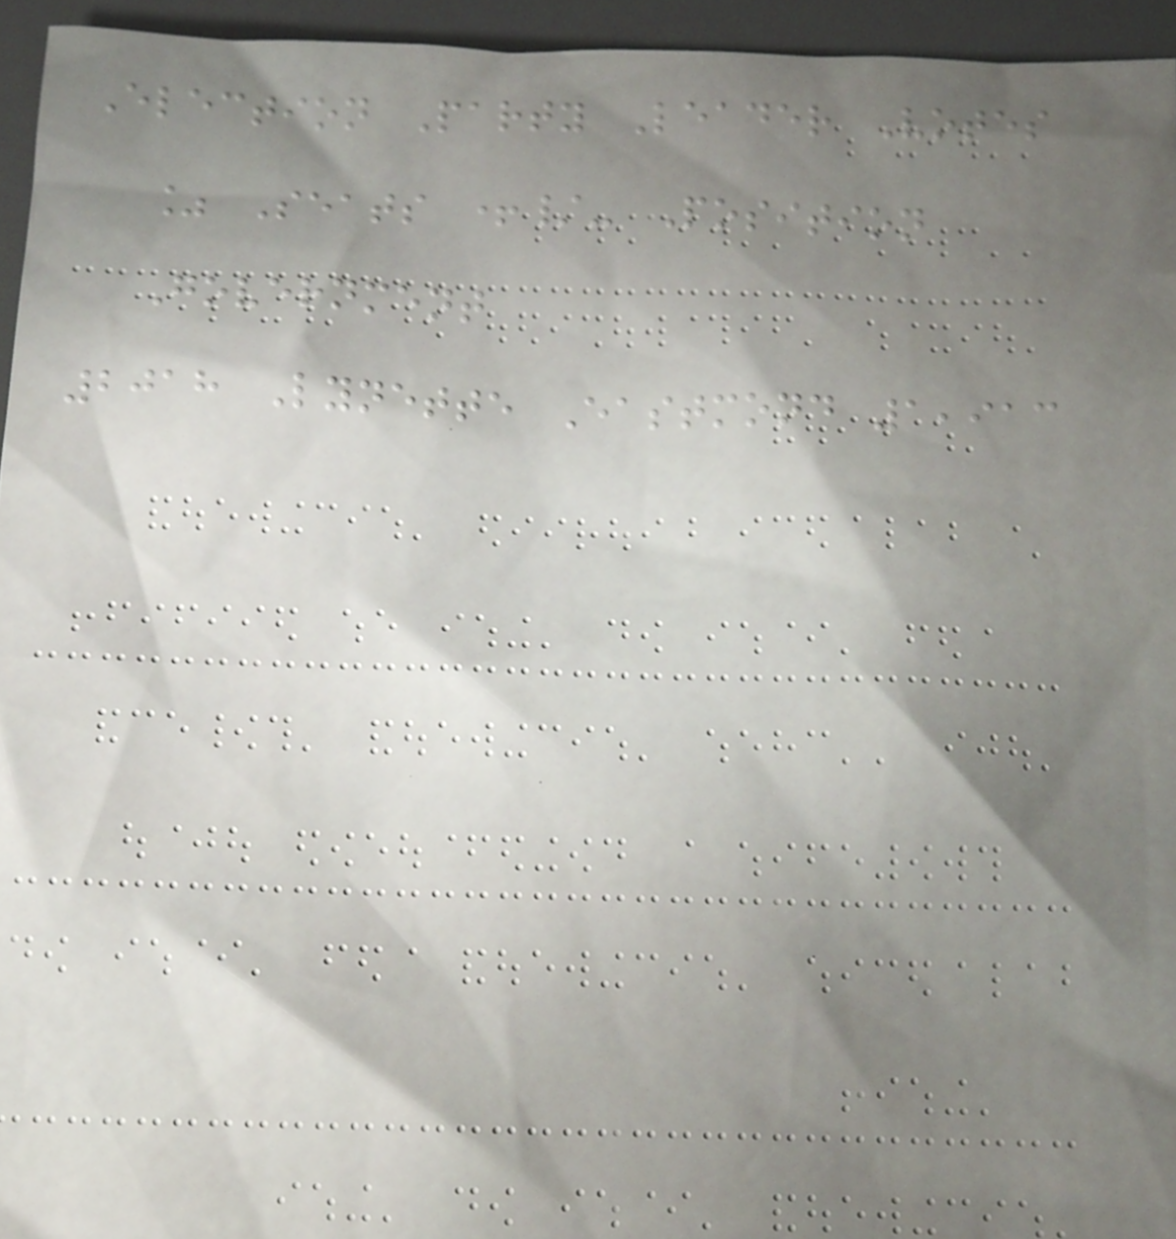Election Party Leader Votes
% Seats +/- Position
Government
2018 Lynette Eastmond 1,913
